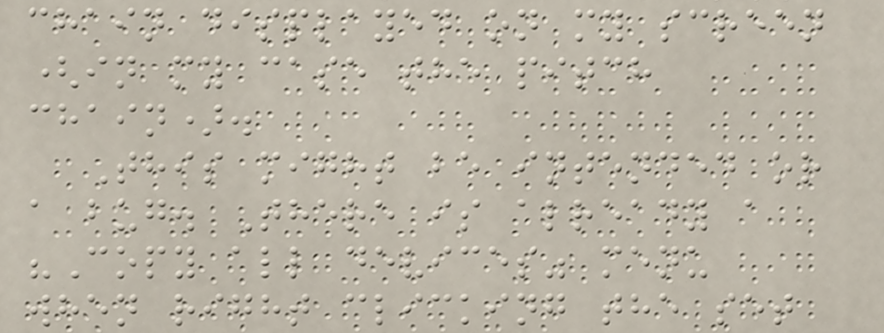chain displayed on my screen
(in my case the pitch
chain).
This might be intended or
a bug. There is already a
"Copy all devices" menu
when right clicking the set
